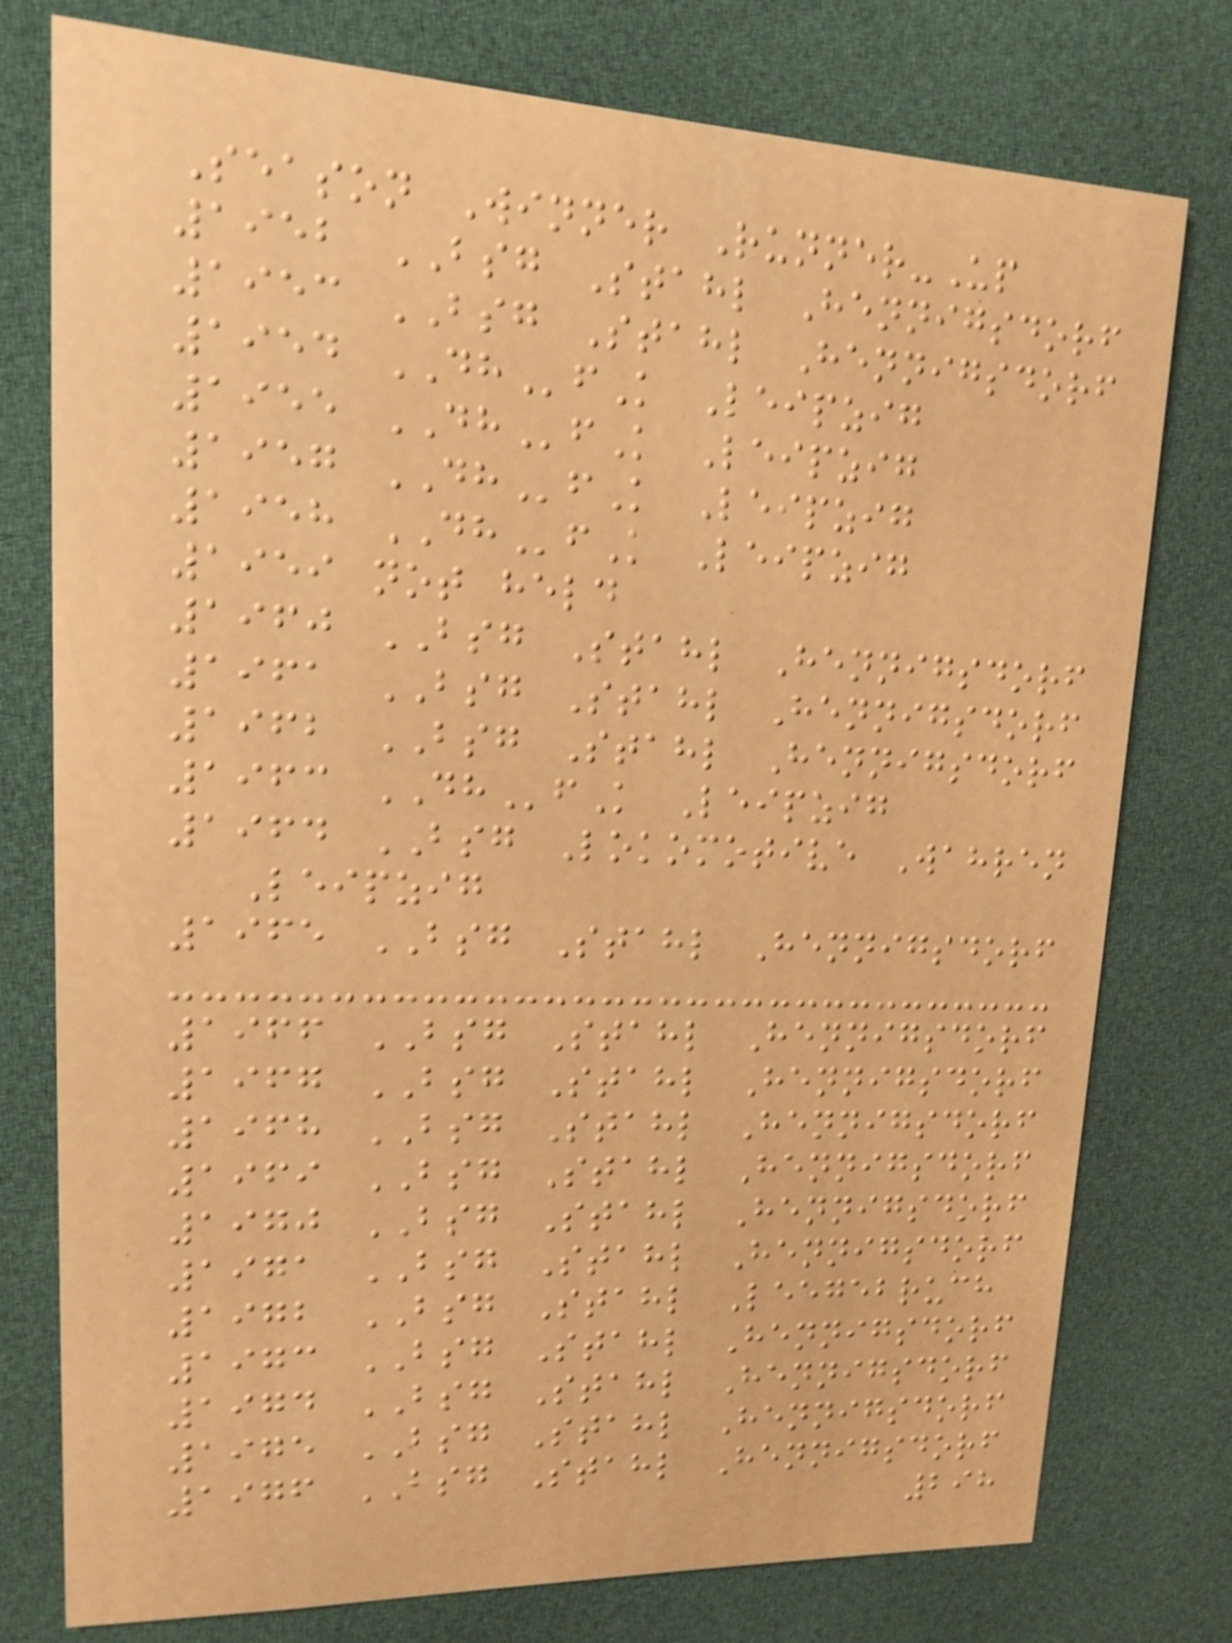Season Winner Runner-Up
1952 BSG Stahl Hennigsdorf
1953 BSG Stahl Hennigsdorf
1954 DHfK Leipzig
1955 DHfK Leipzig
1957 DHfK Leipzig
1958 DHfK Leipzig
1959 not held
1960 BSG Stahl Hennigsdorf
1961 BSG Stahl Hennigsdorf
1962 BSG Stahl Hennigsdorf
1963 DHfK Leipzig
1964 BSG Lokomotive Wahren
Leipzig
1965 BSG Stahl Hennigsdorf
1966 BSG Stahl Hennigsdorf
1967 BSG Stahl Hennigsdorf
1968 BSG Stahl Hennigsdorf
1969 BSG Stahl Hennigsdorf
1970 BSG Stahl Hennigsdorf
1971 BSG Stahl Hennigsdorf
1972 BSG Stahl Leegebruch
1973 BSG Stahl Hennigsdorf
1974 BSG Stahl Hennigsdorf
1975 BSG Stahl Hennigsdorf
1976 BSG Stahl Hennigsdorf
298
